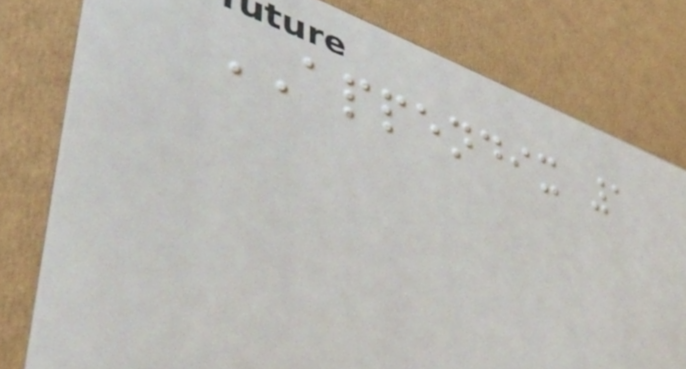APPENDIX 1
